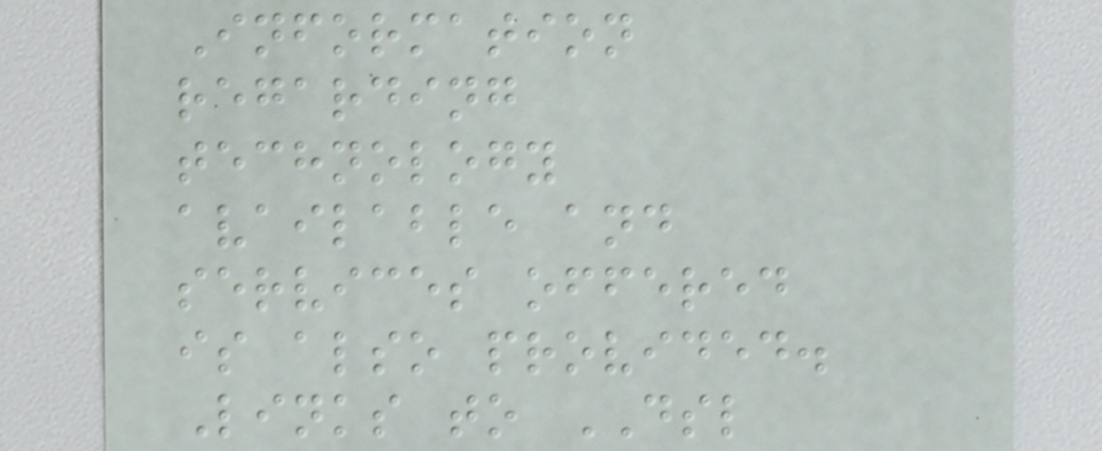Information
regarding
technology
available and
services offered
is also provided.
Links to DSL
